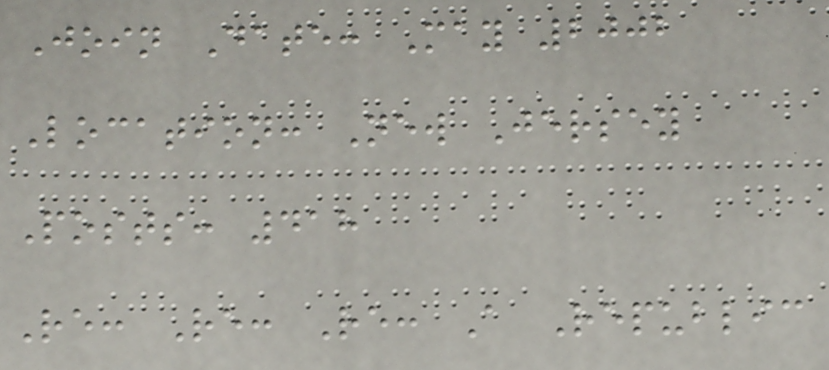Join Date: May 2002
Location: New Jersey
Posts: 418
Re: Re: Re: A Republic
